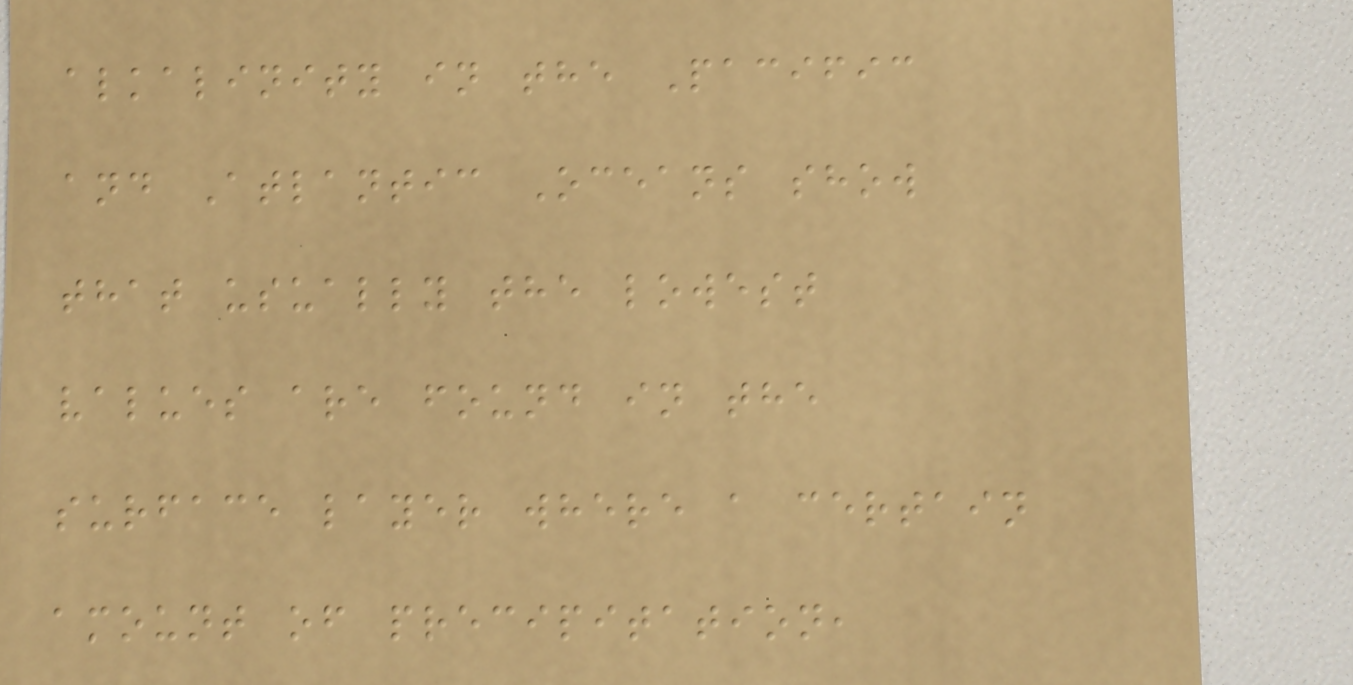alkalinity in the Pacific
and Atlantic Oceans show
that usually the lowest
values are found in the
surface layer where a certain
amount of precipitation,
